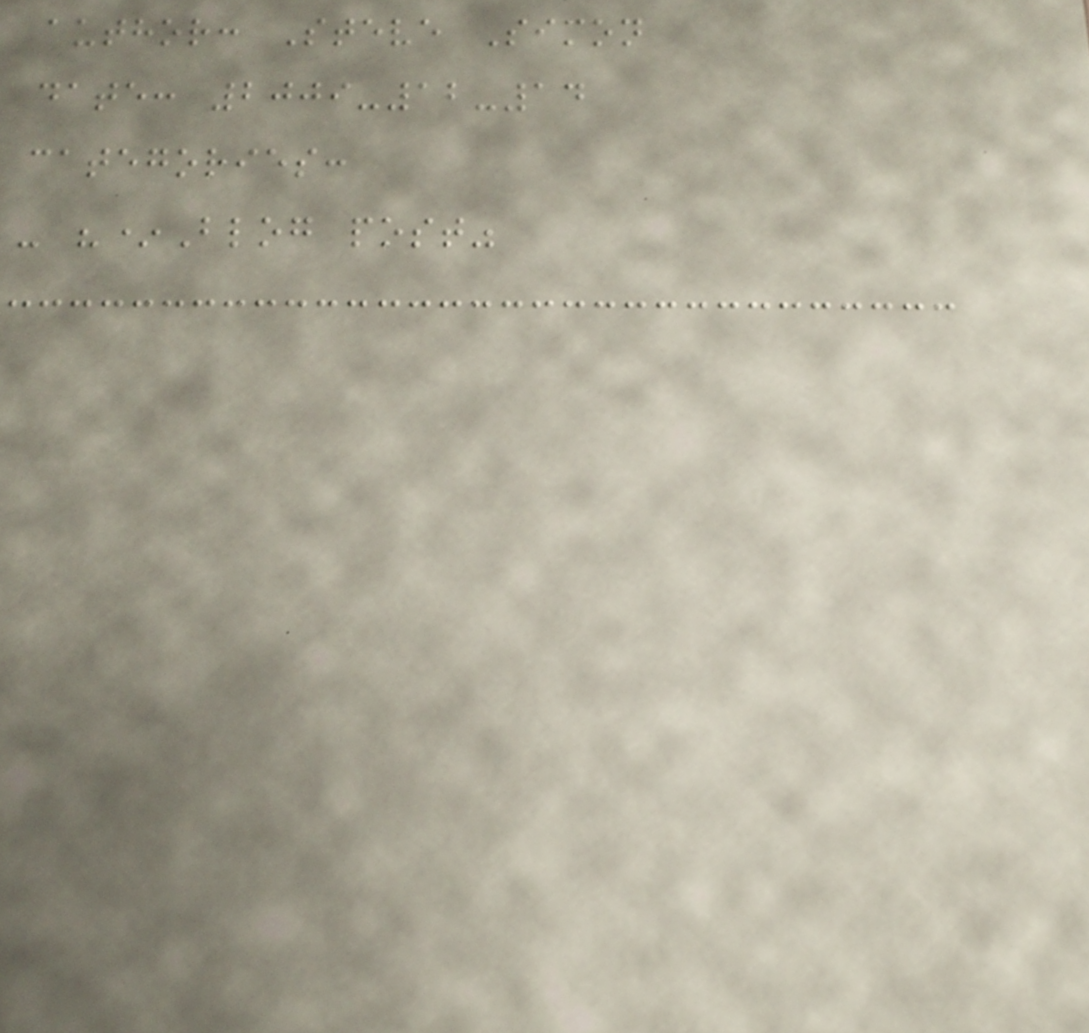author: Steve Simon
date: 2009-12-14
categories:
- "*Blog post"
